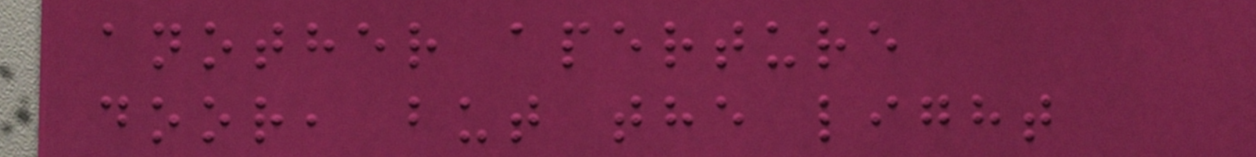another aperture
door, but the light
